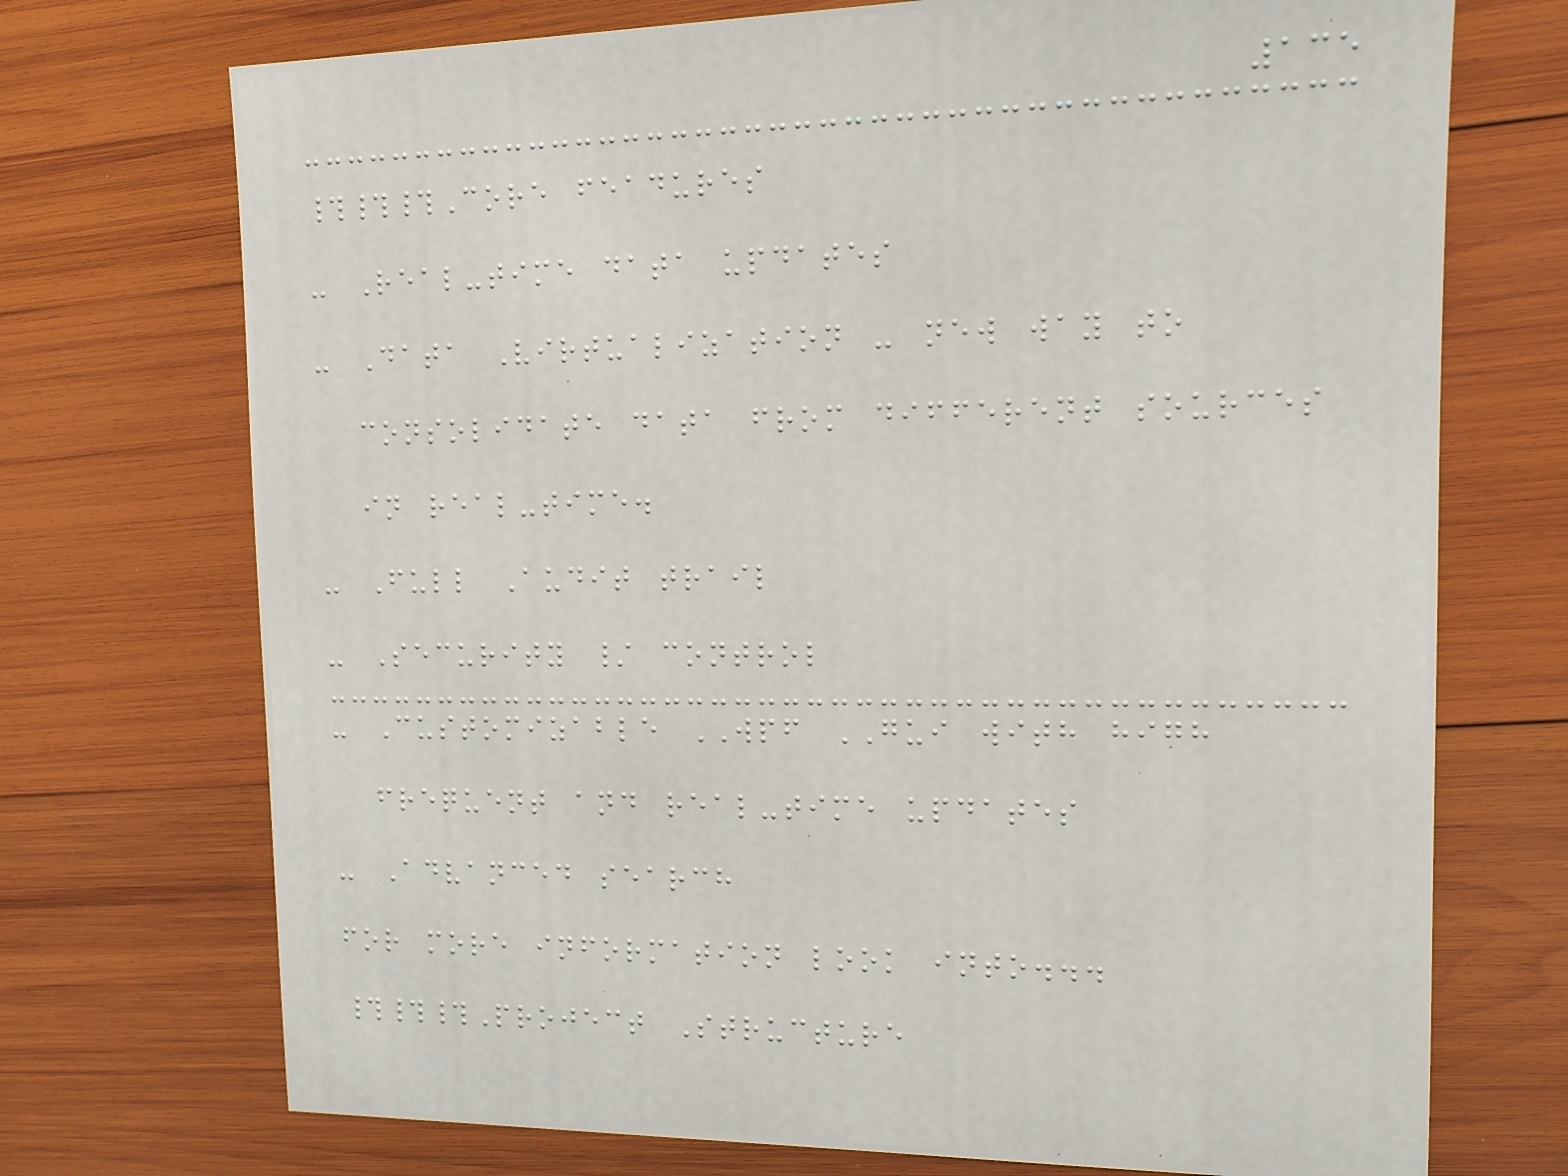135
###Core feadures
- Real-time data updates
- Data Virtualization - new way to
consolidate data from different sources
in real-time.
- Full Audit trail
- Security / control
- Customizable WPF GUI with high
frequent and real-time updates
- Advanced search
for more information look into...
###Project Structure
